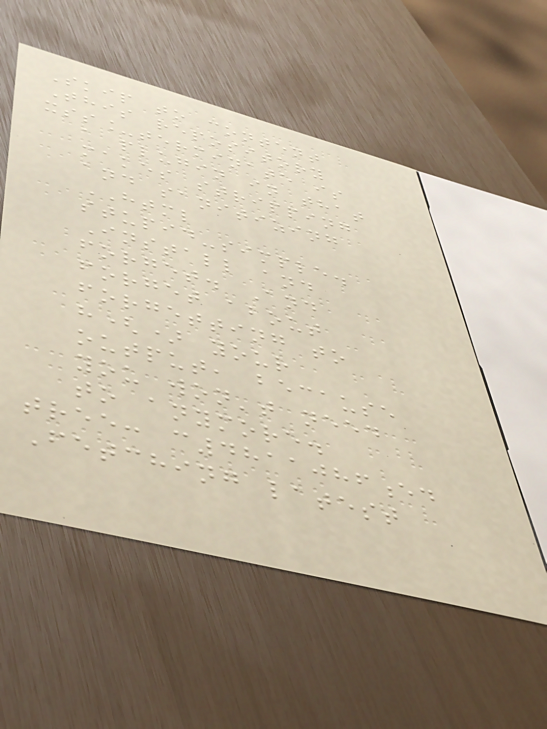Skip to content
This repository
xss_terminate is
a plugin in that
makes stripping
and sanitizing
HTML
stupid-simple.
Install and
forget. And
forget about
forgetting to
h() your
output, because
you won't need
to anymore.
tree: c4811086ed
Fetching latest
